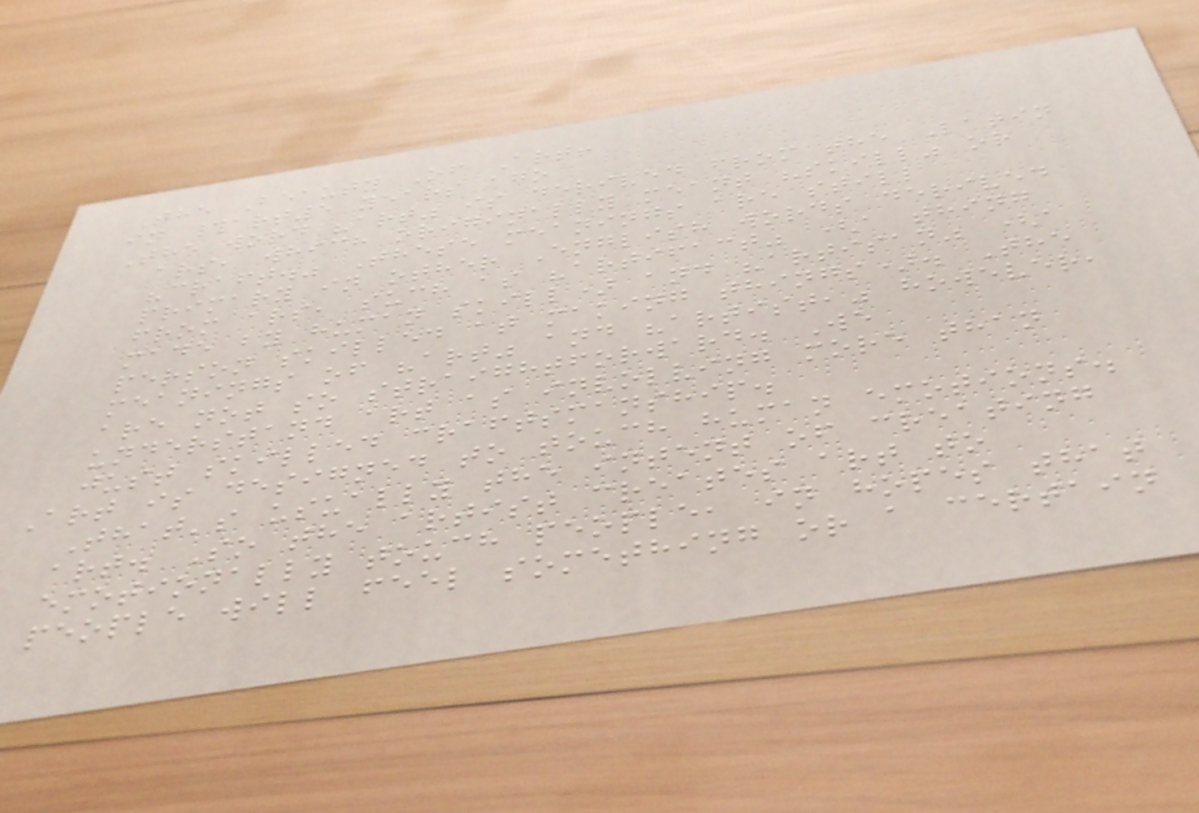The Beauty Of Art!
in #art5 years ago
The word "art" is derived from the Latin
ars, which originally meant "skill" or
"craft." These meanings are still
primary in other English words derived
from ars, such as "artifact" (a thing
made by human skill) and "artisan" (a
person skilled at making things). The
meanings of "art" and "artist," however,
are not so straightforward. We
understand art as involving more than
just skilled craftsmanship.
Art is designed to touch human emotions.
That's usually the intent of creating
art. So the artist creates art to
emotionally touch people, in hopes that
people will feel something or a certain
